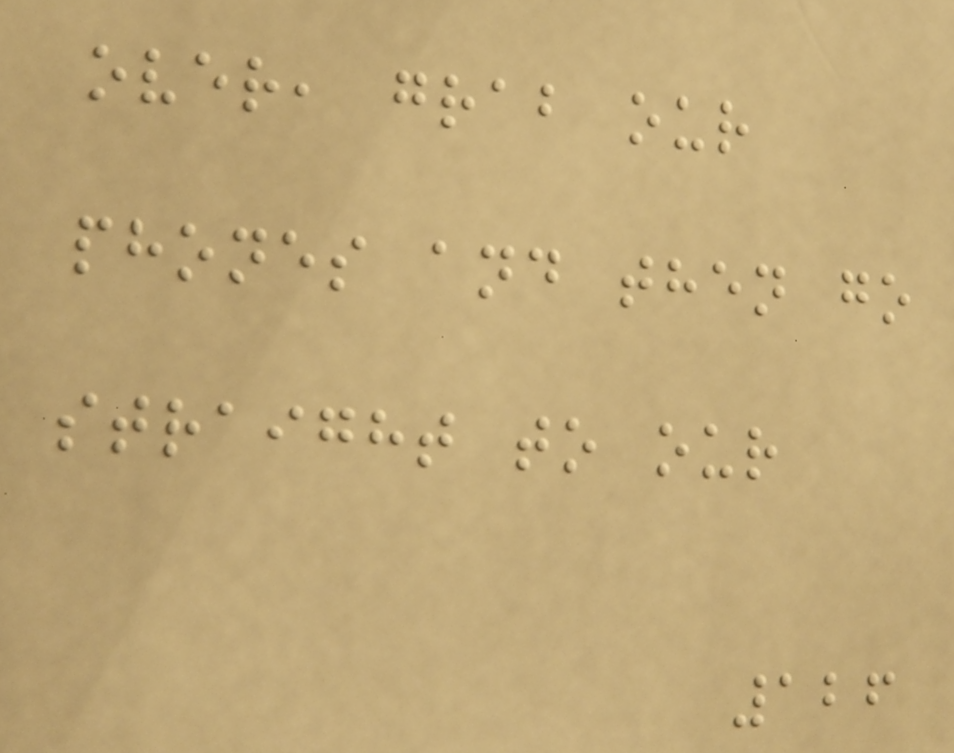over, grab our
phones and then go
straight to our
126
